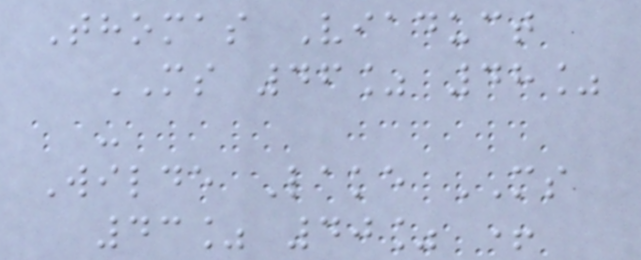Thomas Viaduct
MS 46% 48%
-
Wilde Lake MS
43% 40% +
